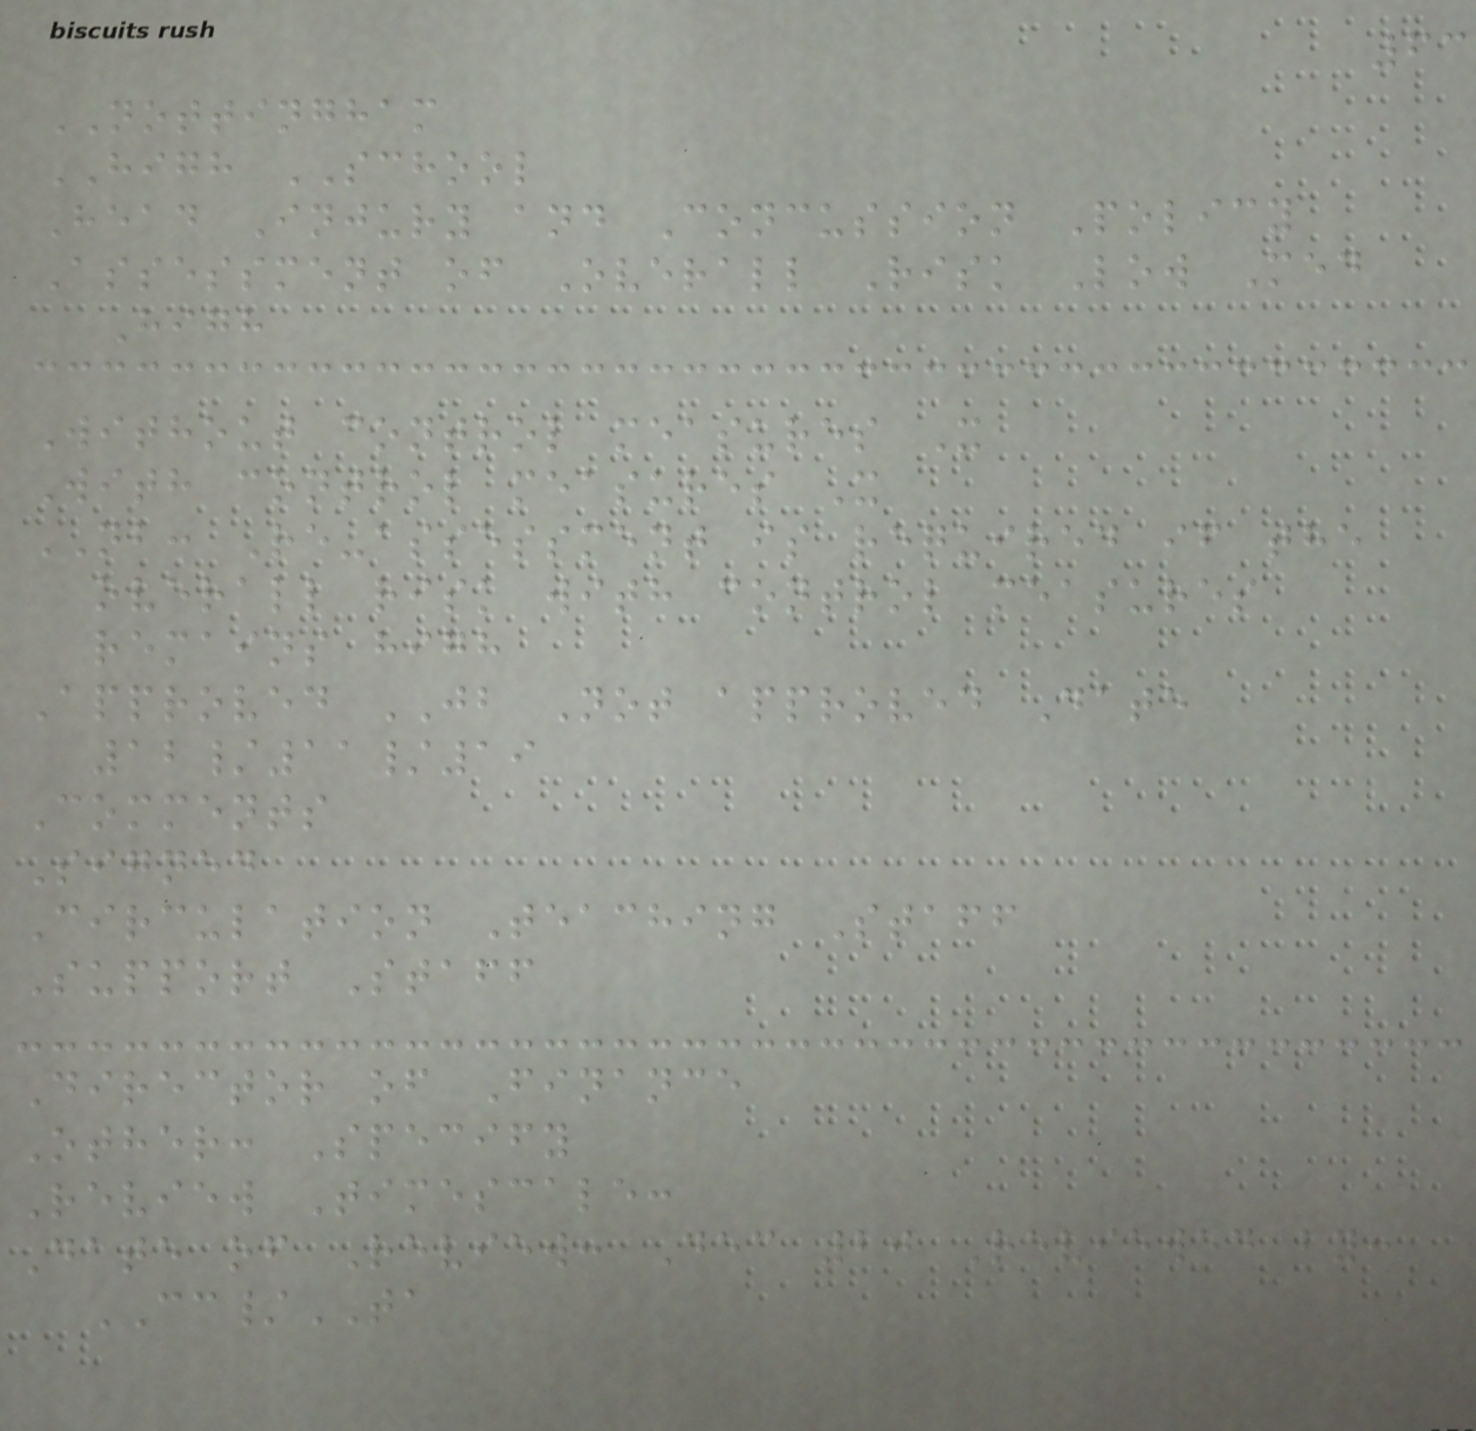63
NOTTINGHAM
HIGH SCHOOL
Head Injury and Concussion Policy
Assessment of Overall Risk Low Med
High
Without control measures X
With control measures X
NB: Re-assessment is required if the
overall risk with control measures
remains high
Approved JB Not approved Date
12/11/19
Comments
Signed
Circulation Teaching Staff
Support Staff
Director of Finance
Other: Specify
Review Timescale:
Date of Review: Dec 20 Reviewed by:
CC/TA
